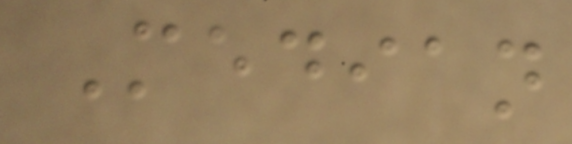Median
